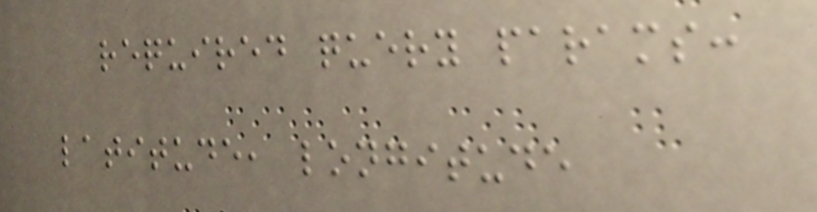required query params:
latitude, longitude
